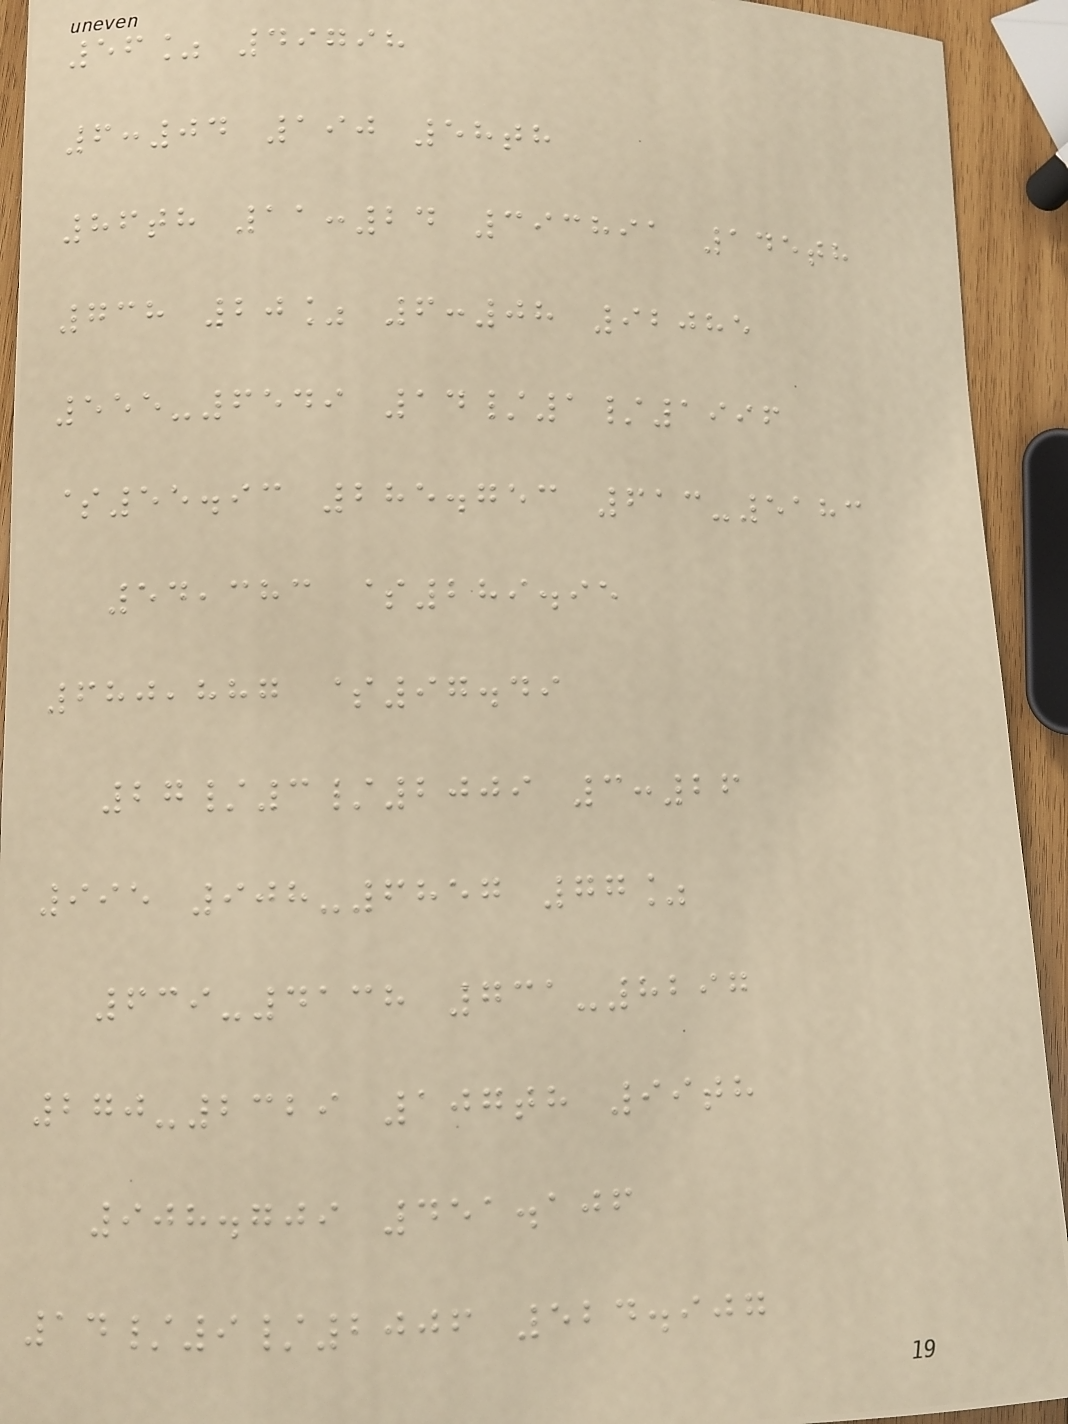56% 49798
6:04 190 58th
86th 11:24 393891 145th
738 20% 6:08 92085
555-6549 14/1/1996
$55.93 285.753 613-5183
54,383 $289.95
680,887 $97.49
27/3/2009 3:26
995 908-6857 77%
639-4138 731-8297
270-2329 107th 99th
908.709 451.106
14/9/2006 524.907
